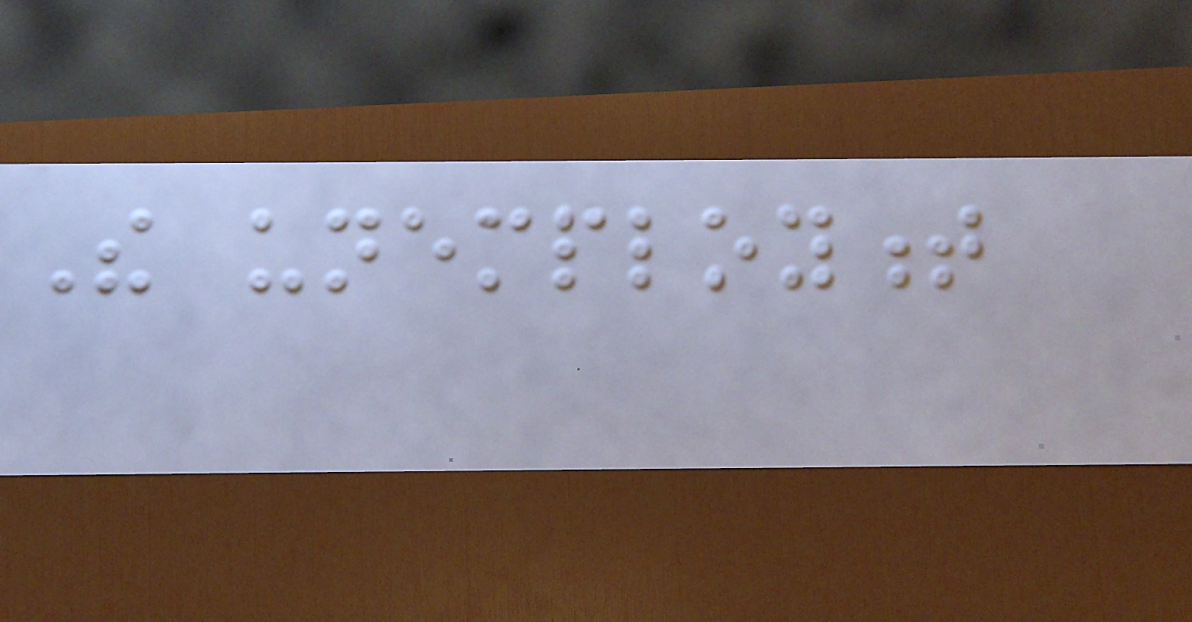The unemployment
